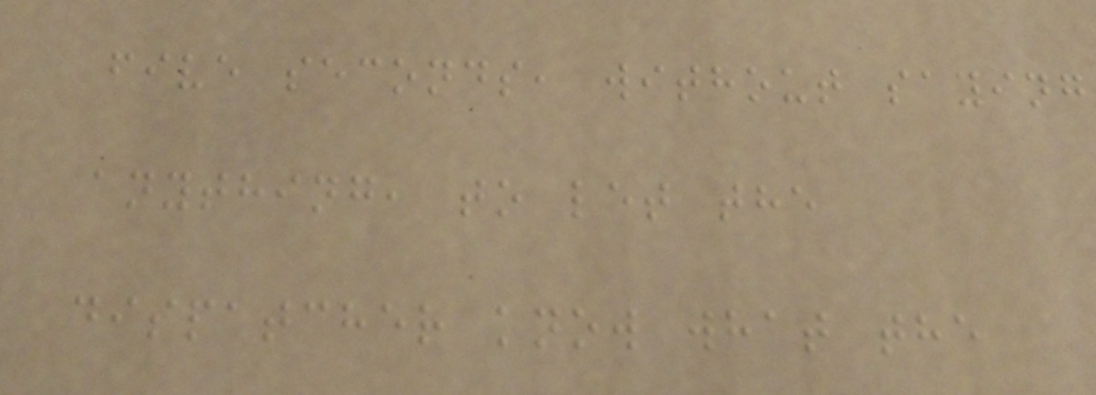five seconds, without saying
anything, to let the
dispatcher know what the
